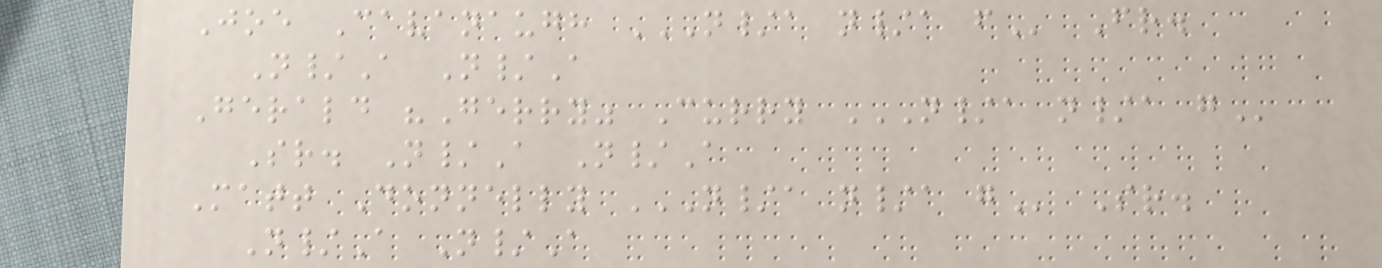Joe Cavanaugh N/A N/A F Fr.
N/A N/A
Gerald "Gerry" Curry N/A N/A G
Sr. N/A N/A
Matt Donnelly N/A N/A G Sr.
N/A N/A
